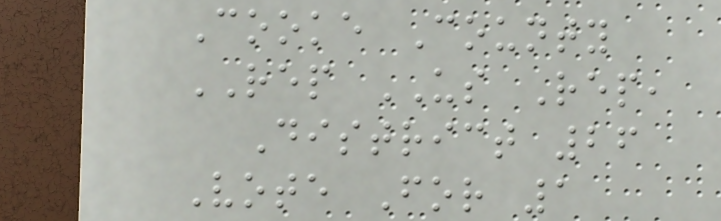Cooke County
REP US Rep,
District 26
Vote For 1
